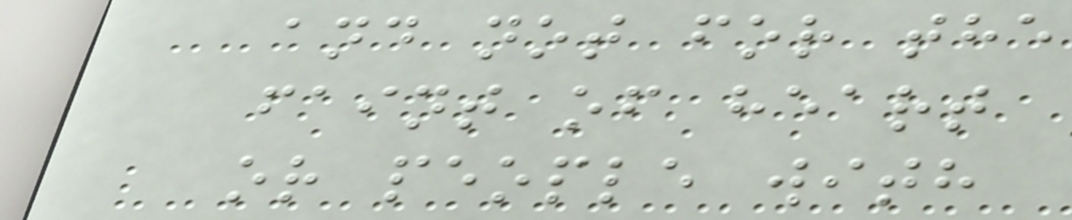and not for the
faint of heart
or people with
